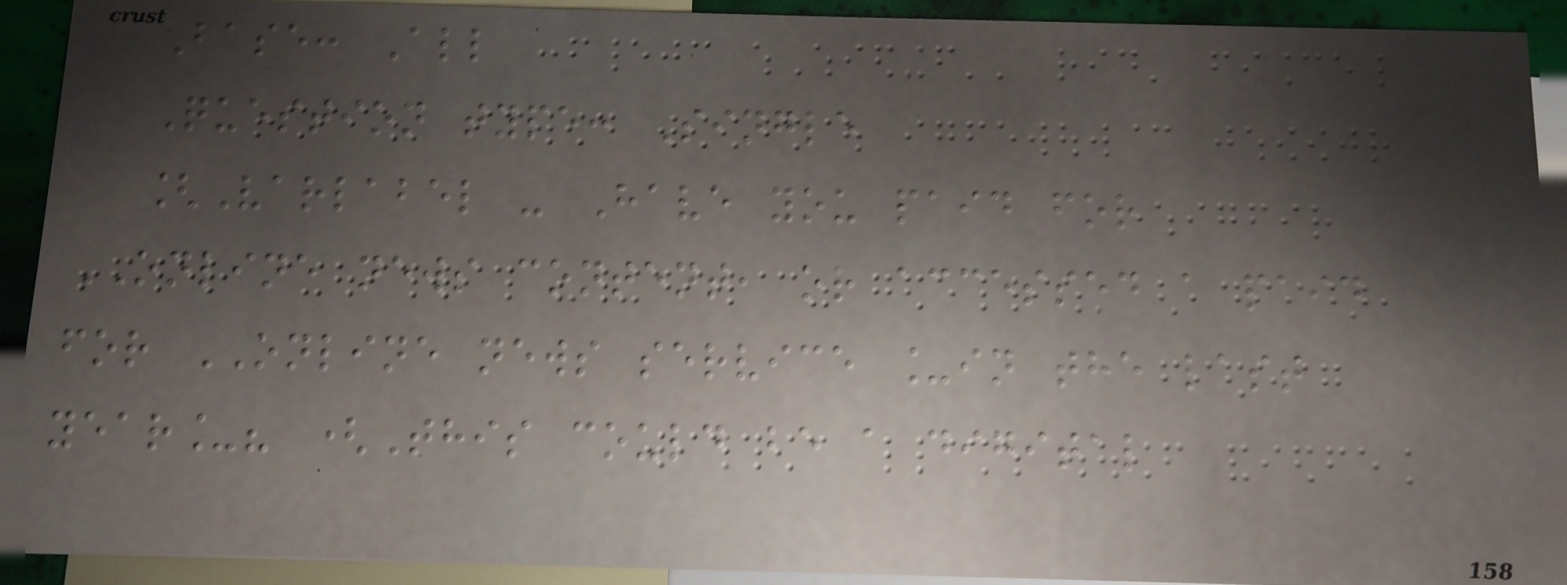Base: All
Question type: Single
[Varlabel - Have you paid for
ONLINE news content, or accessed a paid
for ONLINE news service _in the last
year_? (This could be a digital
